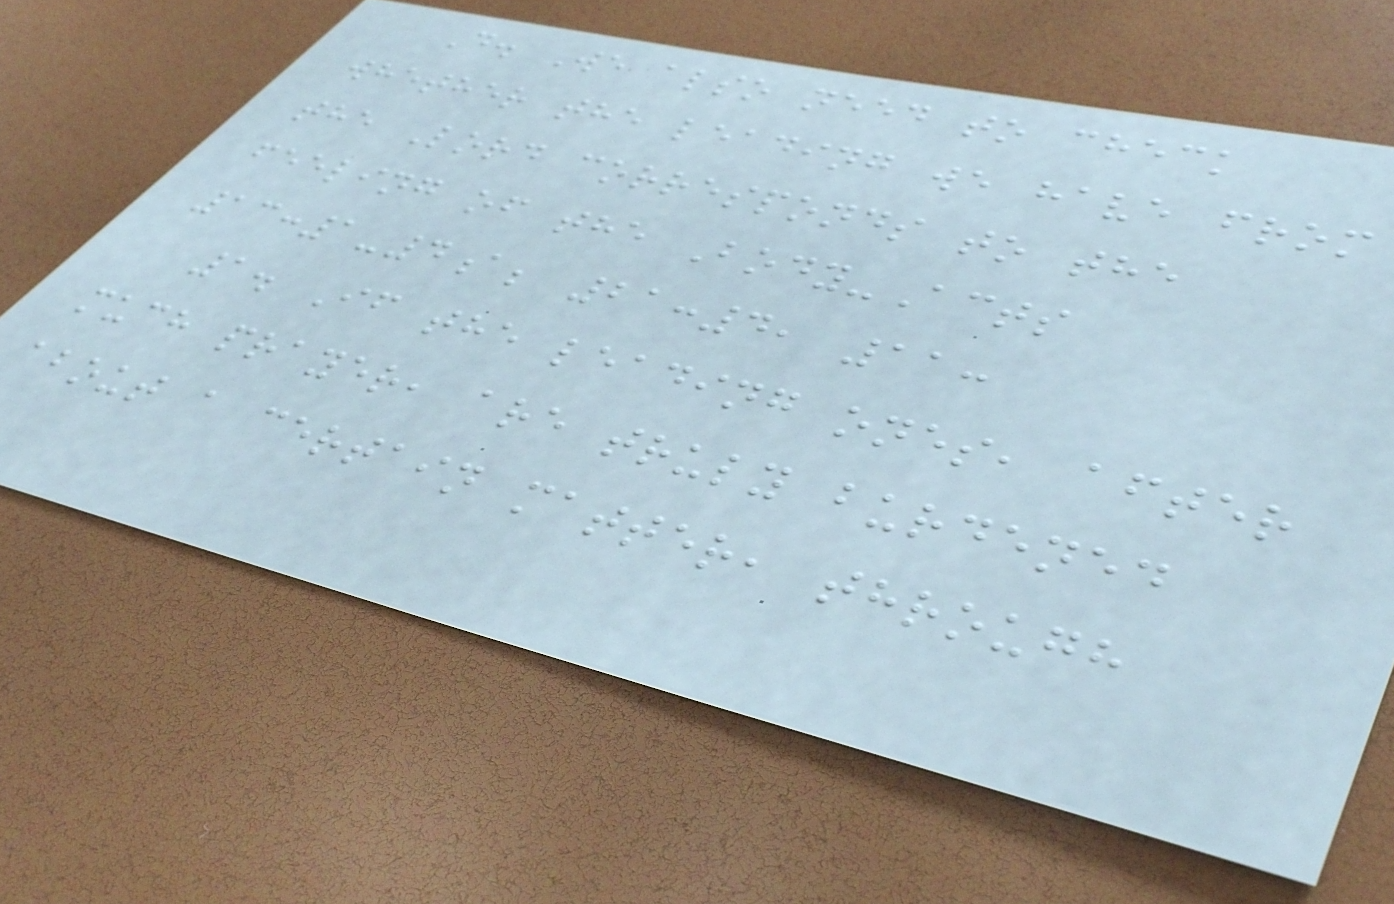D. We also need to check
whether the leading we have from
the Lord corresponds to the
feeling of the Body-Acts
13:1-4a; 21:4, 11:
1. If the leading ones, after
much prayer, are truly burdened
about a certain matter, through
